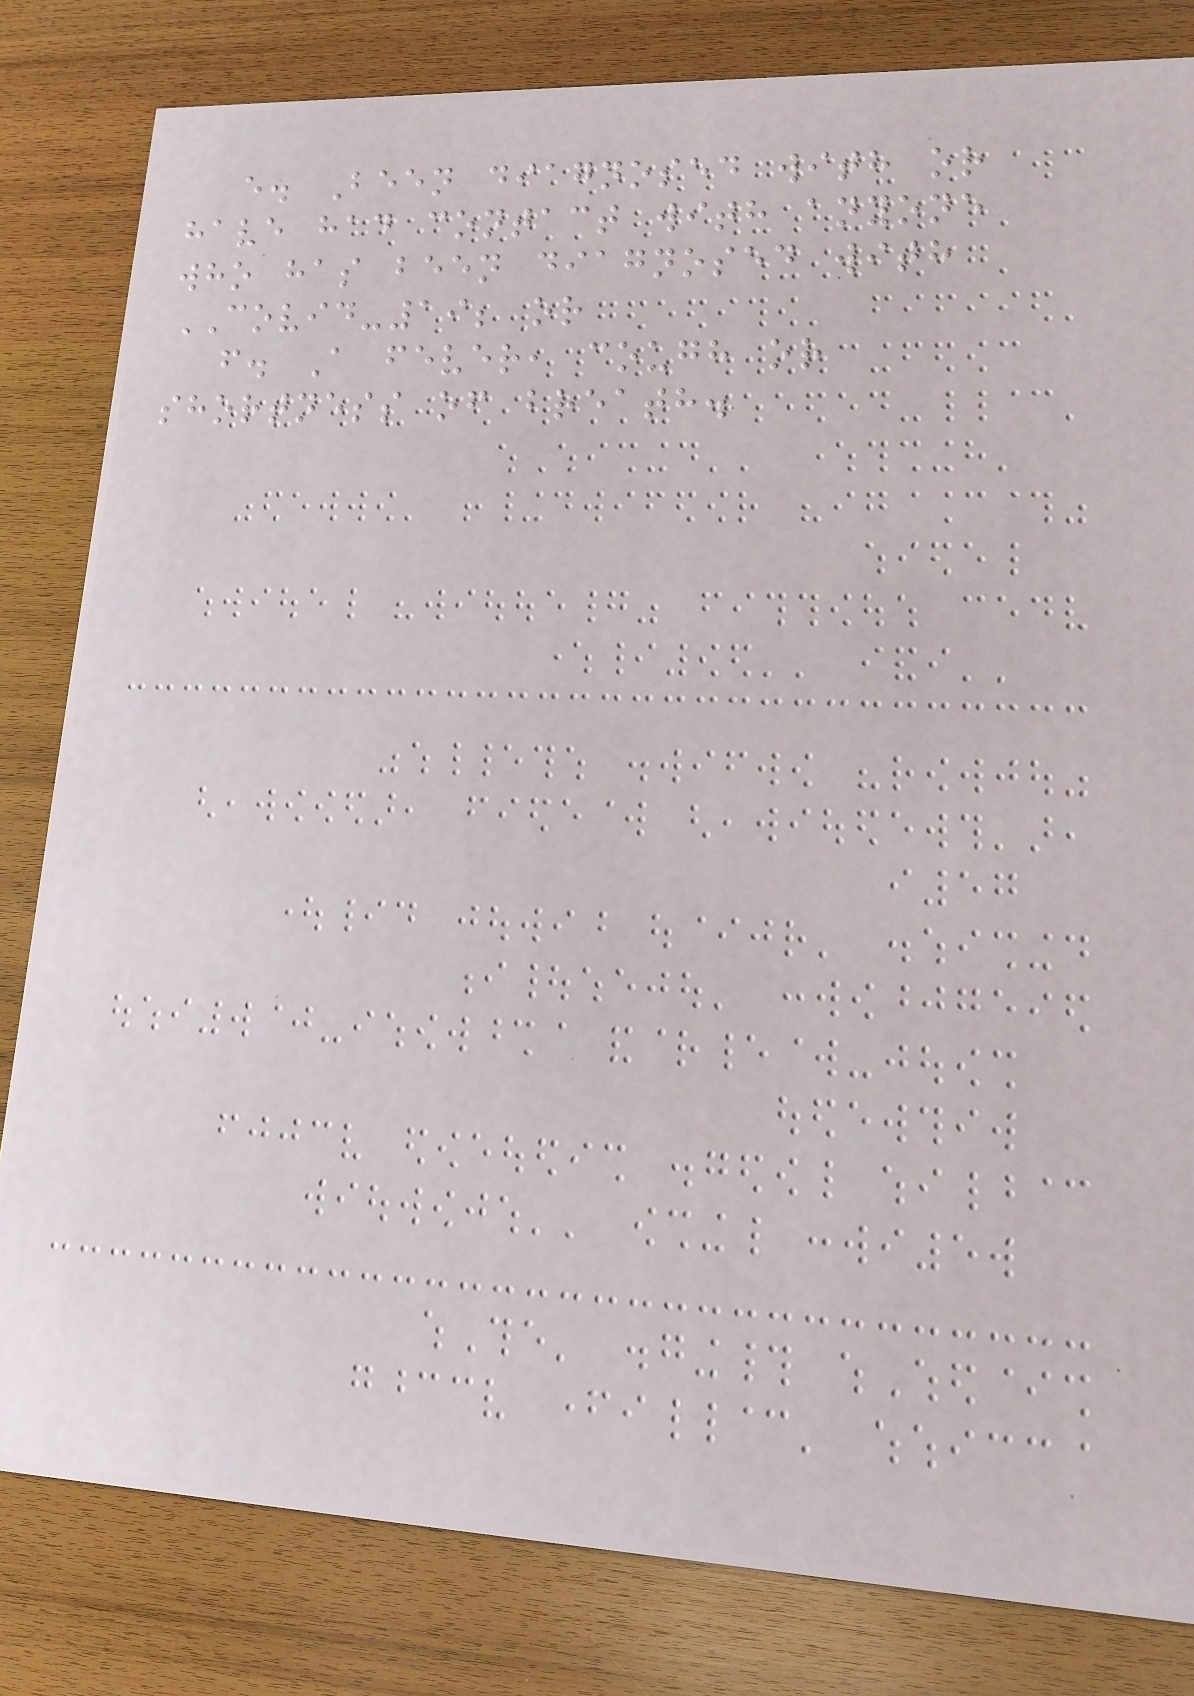e. Been diagnosed with or
have had contact with anyone
who has been diagnosed with
COVID-19; or
f. A fever, cough or
shortness of breath.
